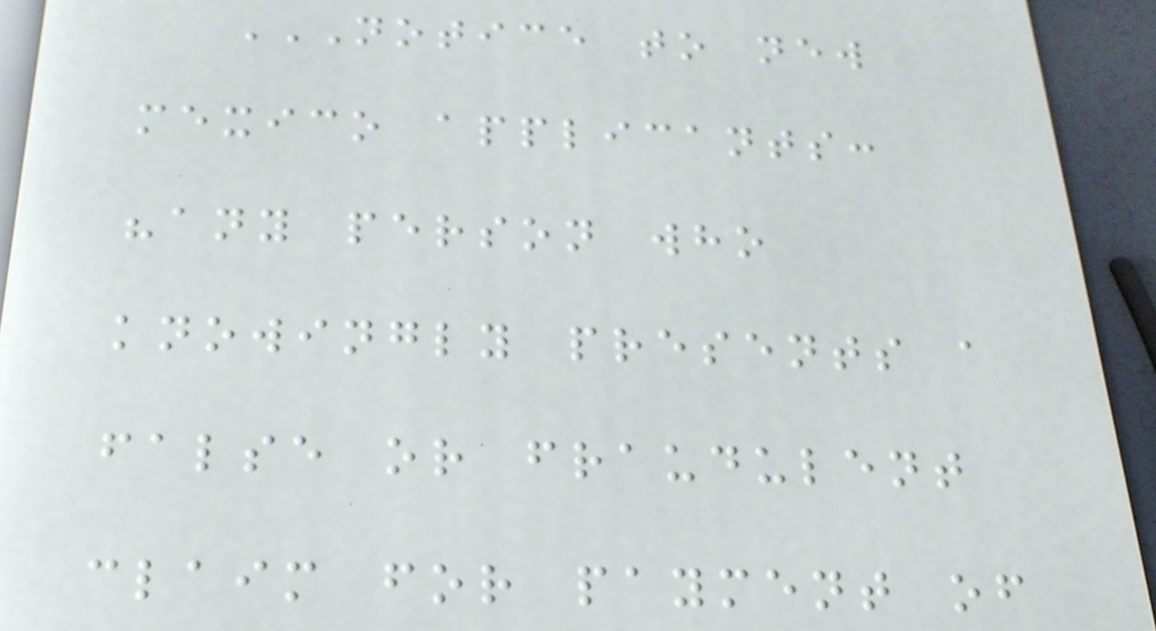NOTICE TO NEW
MEXICO APPLICANTS:
"ANY PERSON WHO
KNOWINGLY PRESENTS A
FALSE OR FRAUDULENT
CLAIM FOR PAYMENT OF
